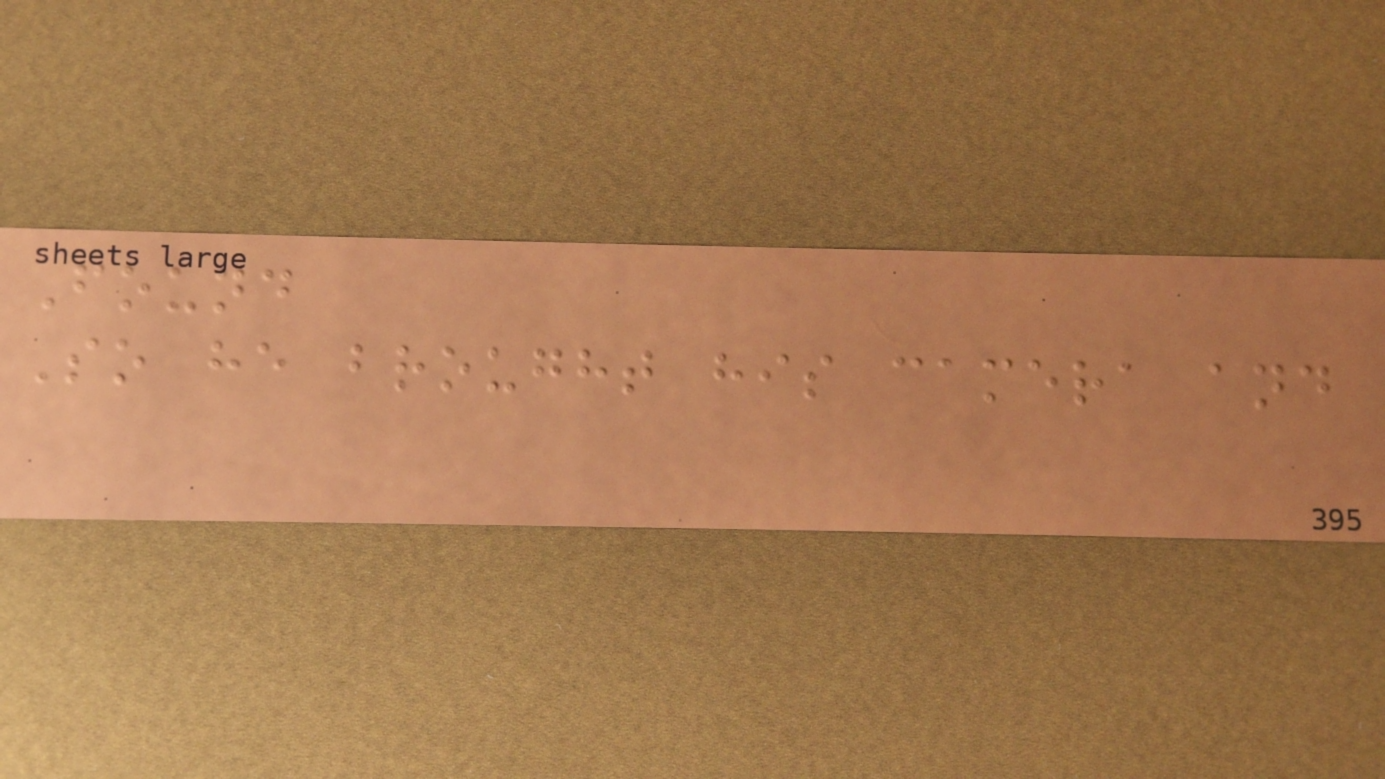Found
So he brought his camera and
